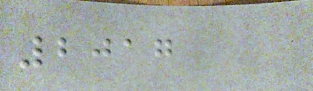2017
